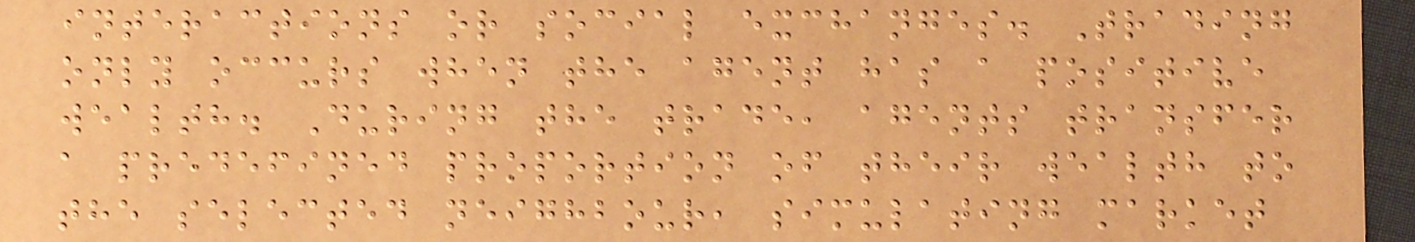interactions or social exchanges. Trading
only occurs when the agent has a positive
wealth. During the trade, agents transfer
a predefined proportion of their wealth to
the selected neighbour, simulating market
